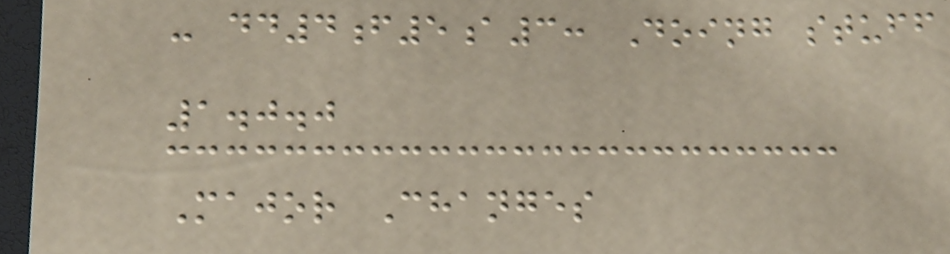- dd4f5a3: Doing stuff
1.0.0
Major Changes
